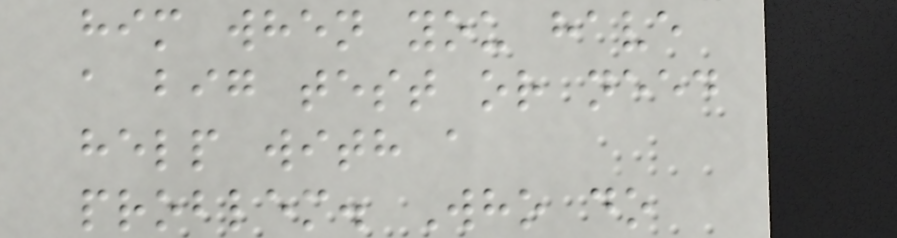him when you have
a big test or need
help with a
problem. Who do
